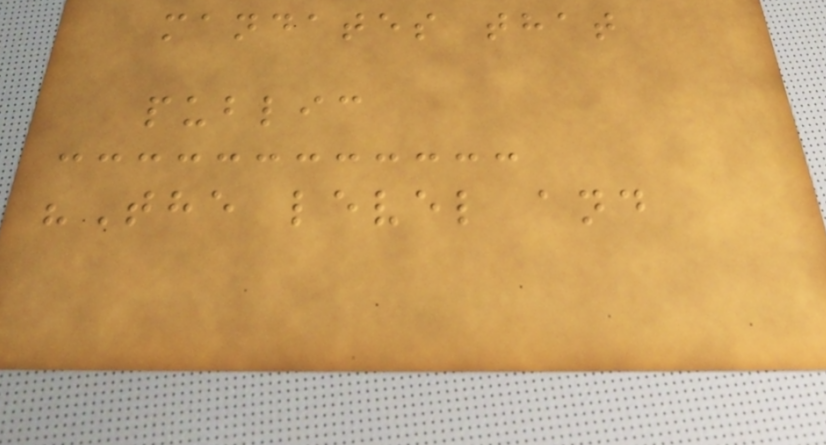mandates that
public
"The level and
